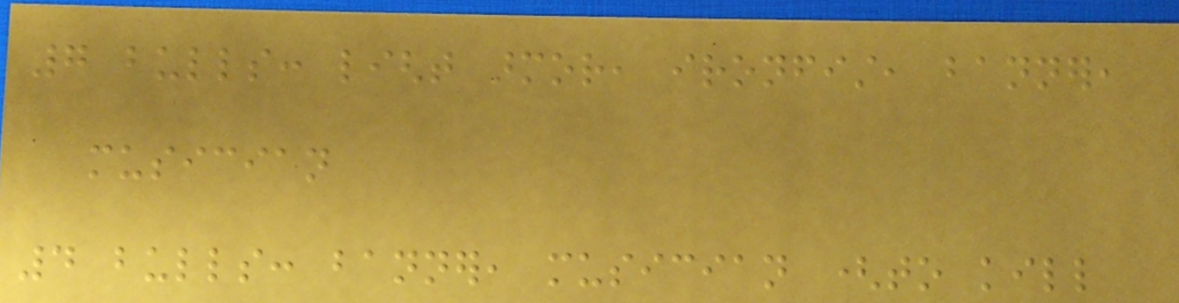7 bulls: light armor, ironfist, banner,
musician
4 bulls: banner, musician (to kill
